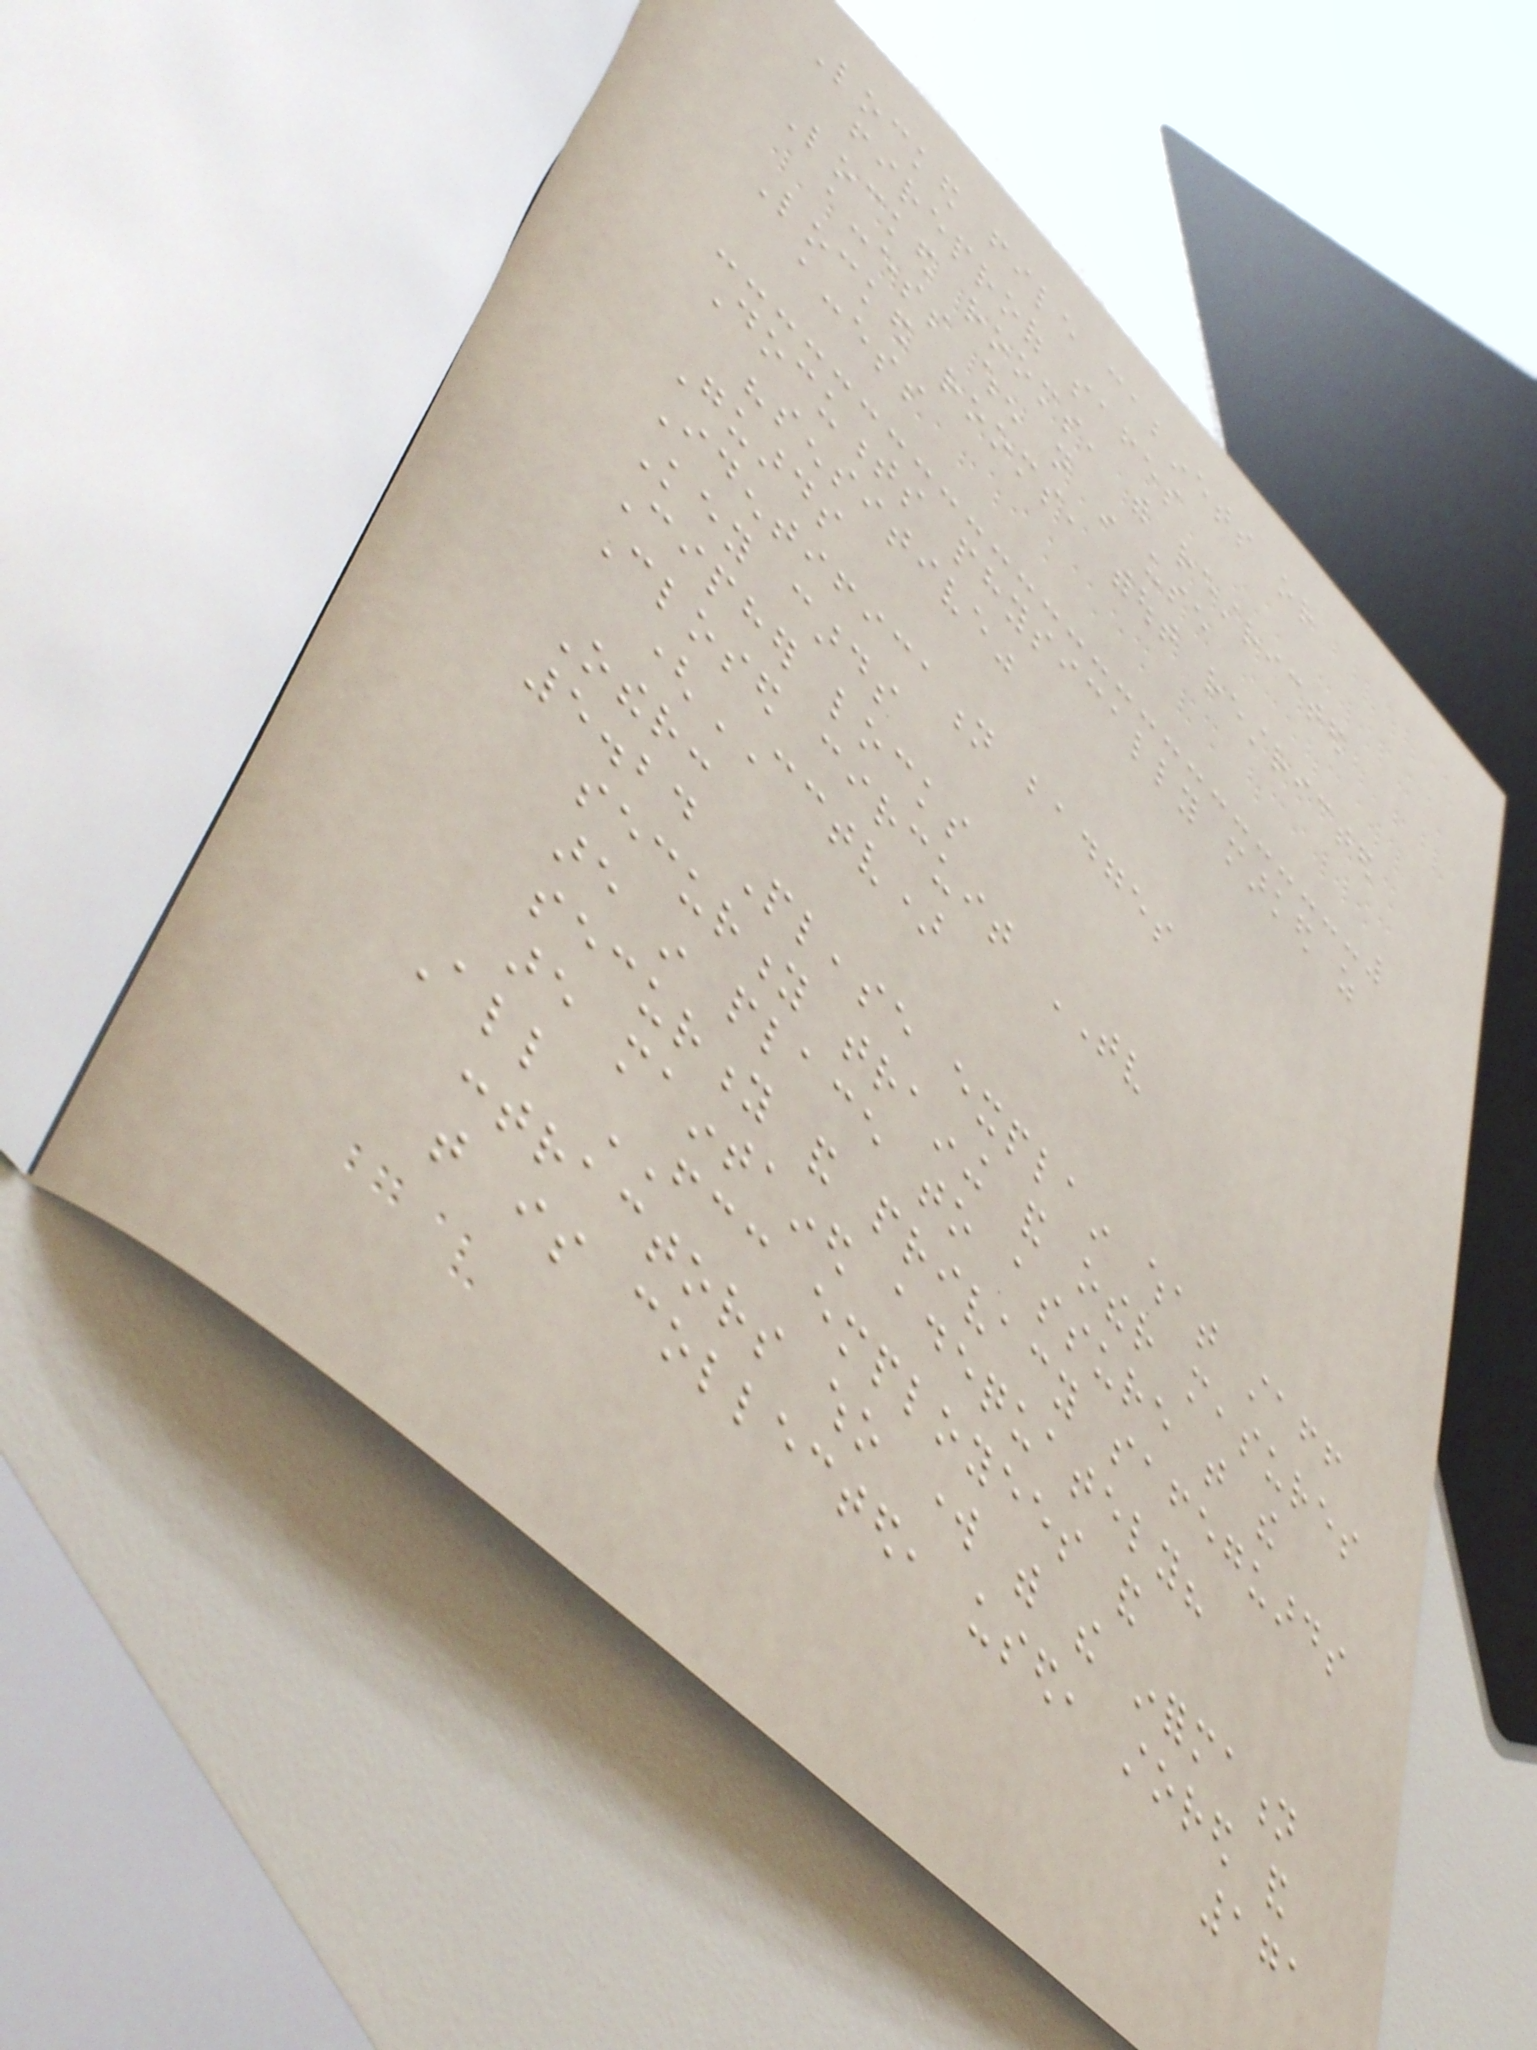Locked file cabinets or
fireproof safes
Locked rooms, with restricted
access when not in use
Locked rooms, without restricted
access
Documents physically marked as
"sensitive"
Guards
Identification badges
Key cards
Cipher locks
Closed circuit TV
(CCTV)
Other:
5.24 Please explain what staff
security training and other measures
are in place to assure that the
security and privacy safeguards
are maintained adequately?
All FCC employees and
contractors who work with the information
that is collected, used, stored and
171
